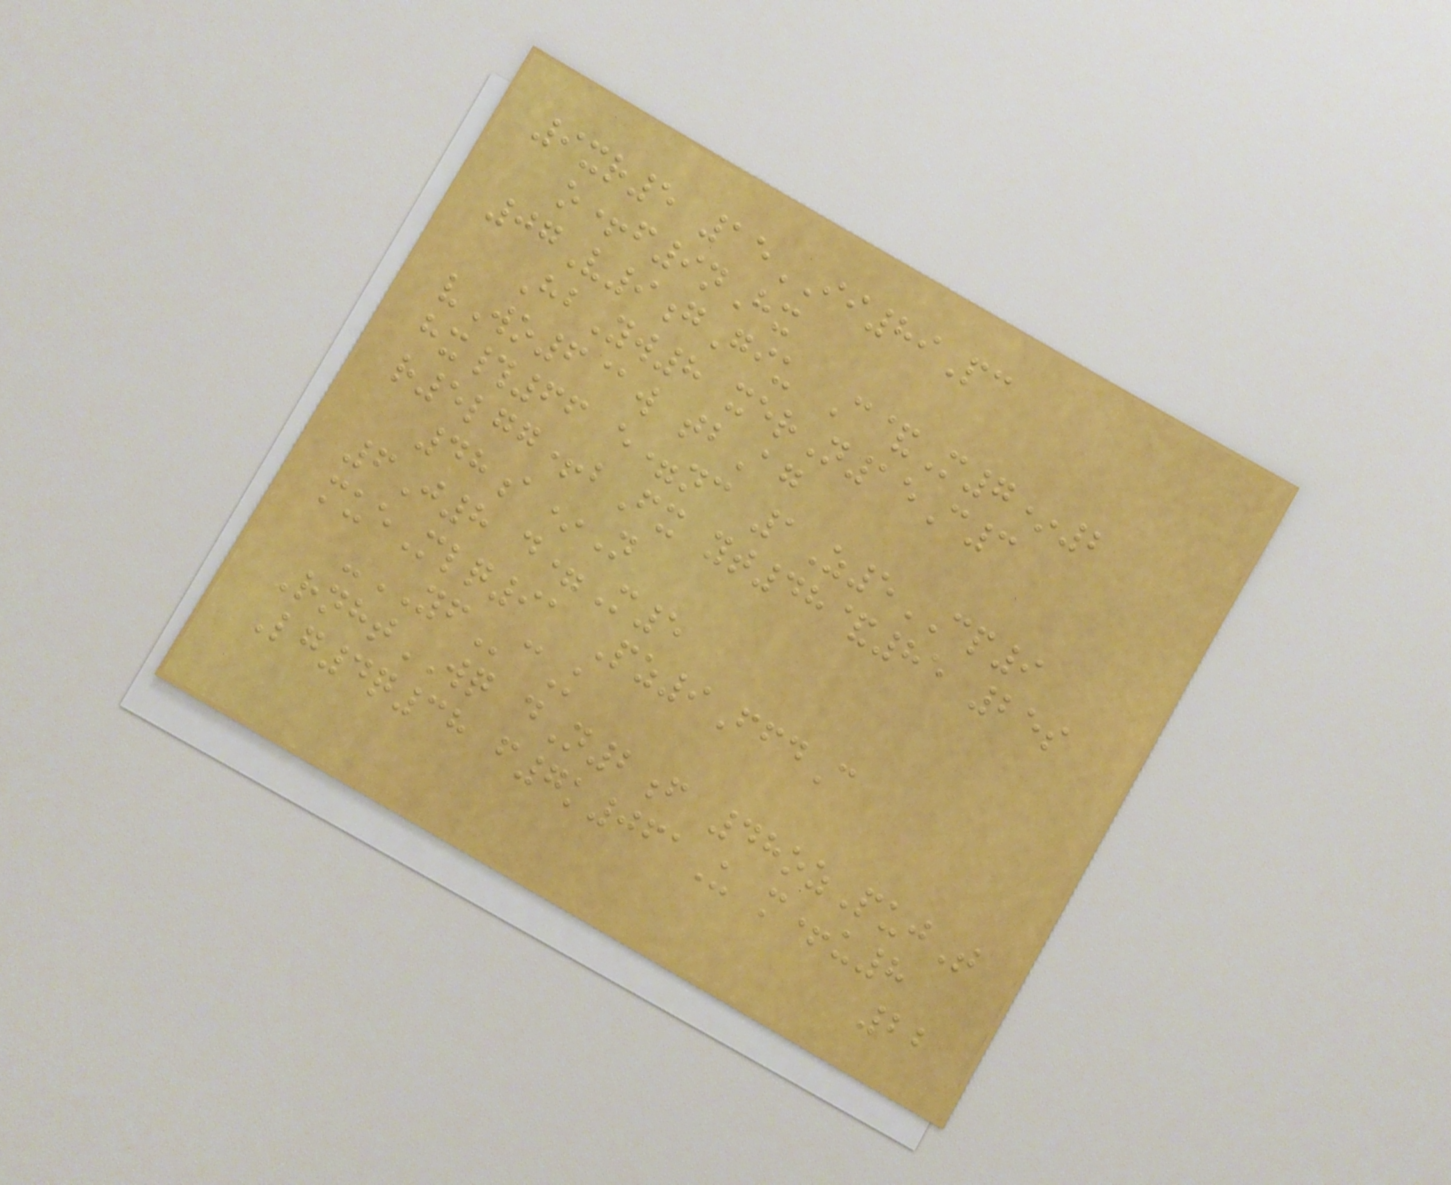9xr5 15II89Pc
o+f9nHx
07V9gGiu C&M7*2
HbYw8 xerN15C3
vWo6@w tbAg
hx#66 e=nc 1Z5CP9
r5lgg+bFx yt48&85 25s
48a*N
6J8 d=M5
mueMlq91 Pz9FfdC
-YFcK
RnhtWQ dN2f 48ozPujT
Lg4q38 f7k061U m+u8
22
